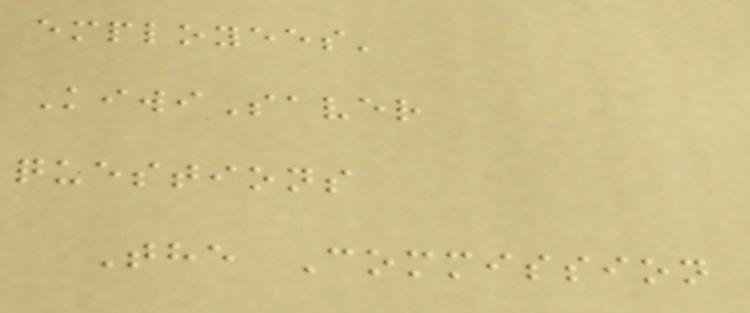employees'
KiwiSaver
questions
The Commission
